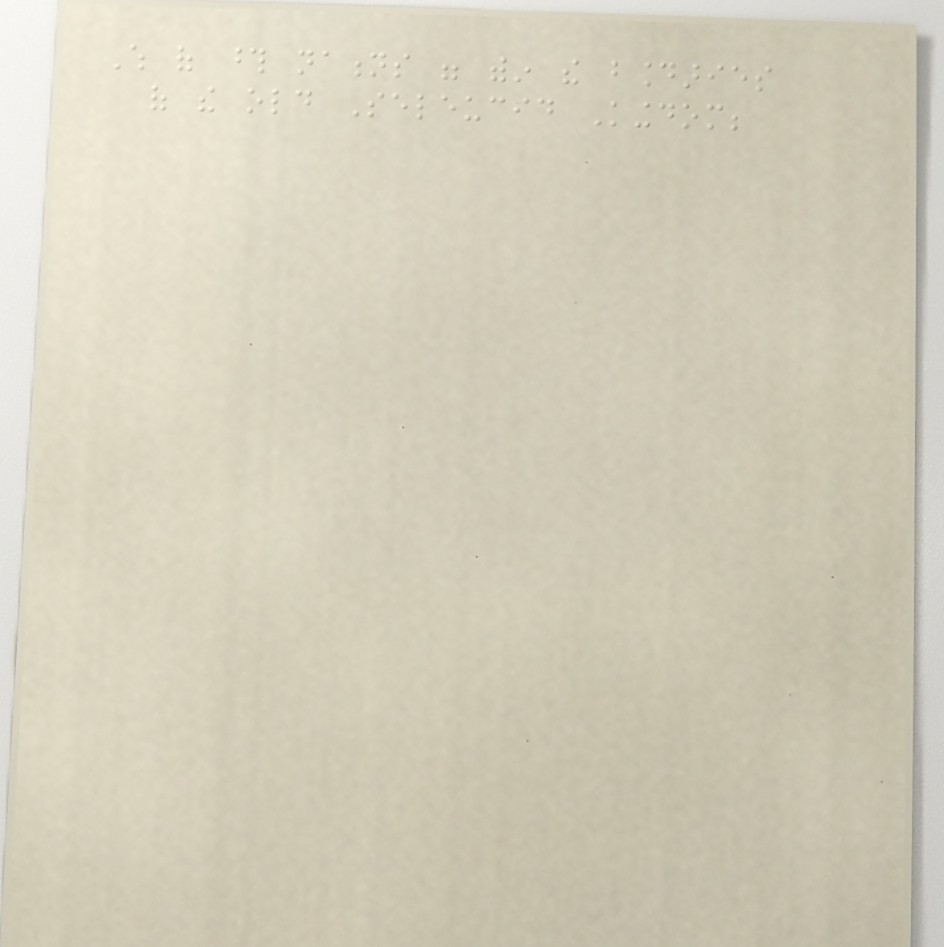Which of those nations were within the boundaries
of the old Seleucid Kingdom;
